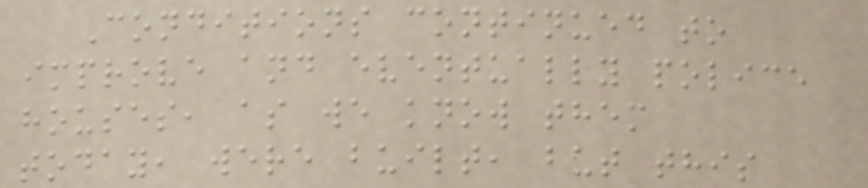Conditions continued to
improve and eventually police
houses, as we know them
today, were built, but this
